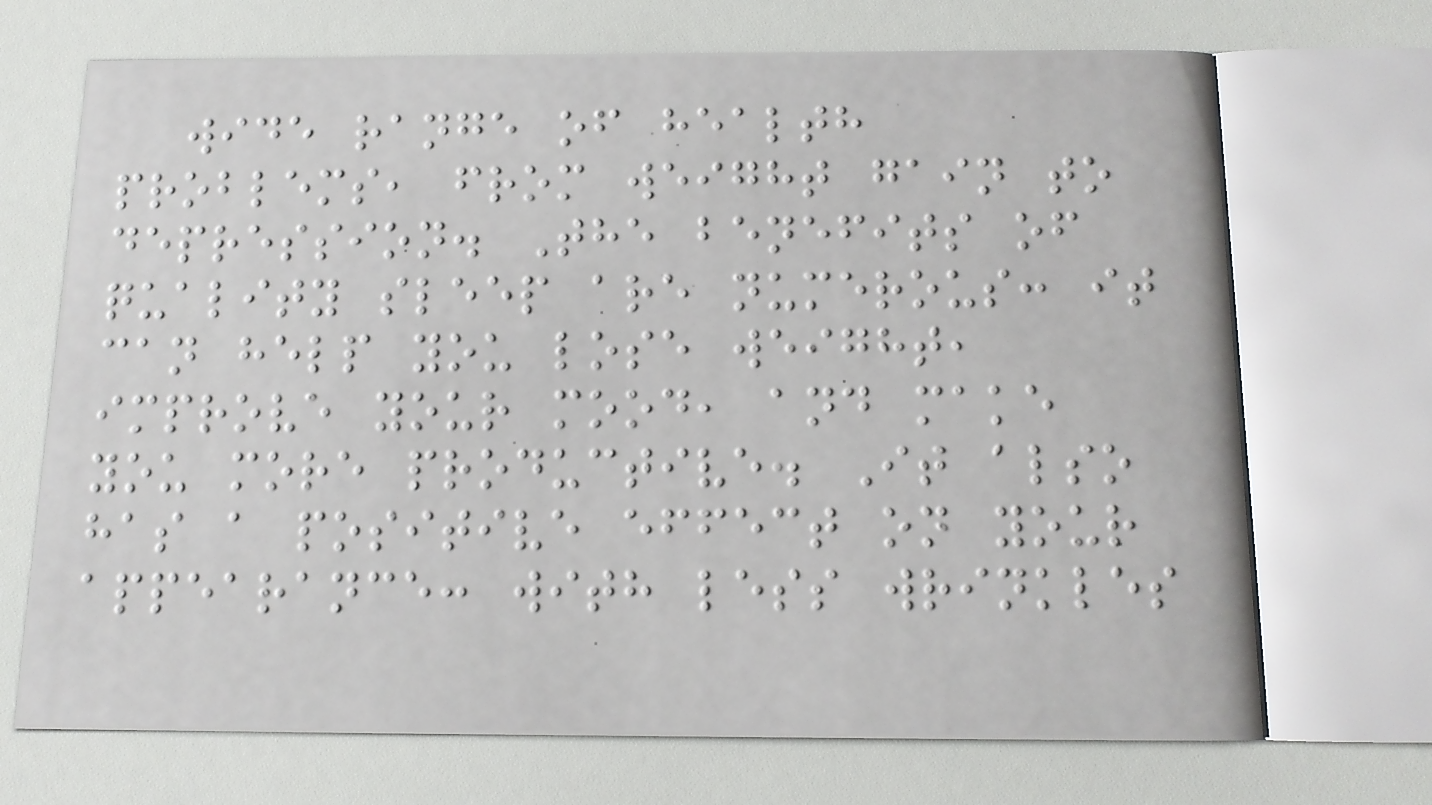wide range of health
problems, from weight gain to
depression. The benefits of
quality sleep are numerous: it
can help you lose weight,
improve your mood, and make
you more productive. It also
has a positive effect on your
appearance: with less wrinkles
